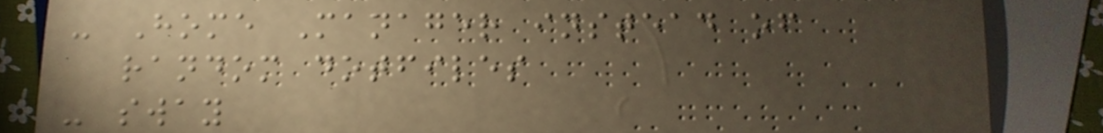- Home Manager instead of
random dotfiles
- sway
